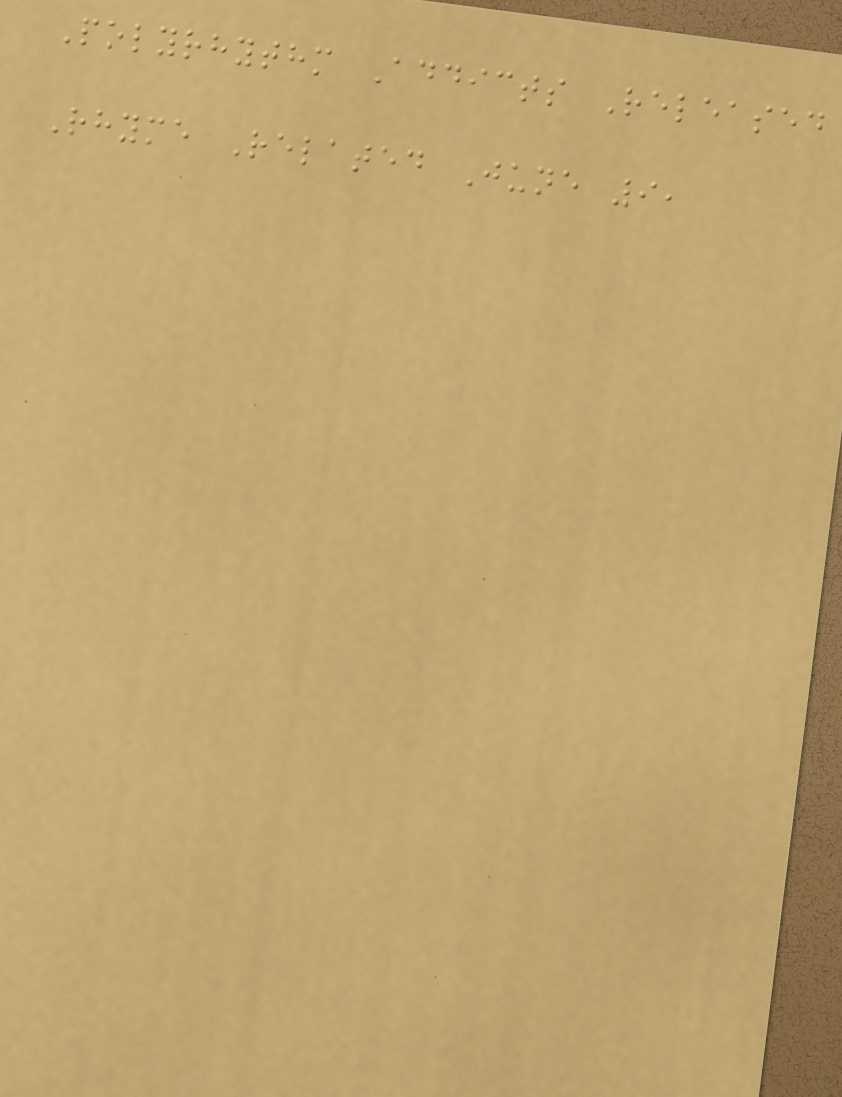Polyrhythm Addicts Released
Rhyme Related June 9,
